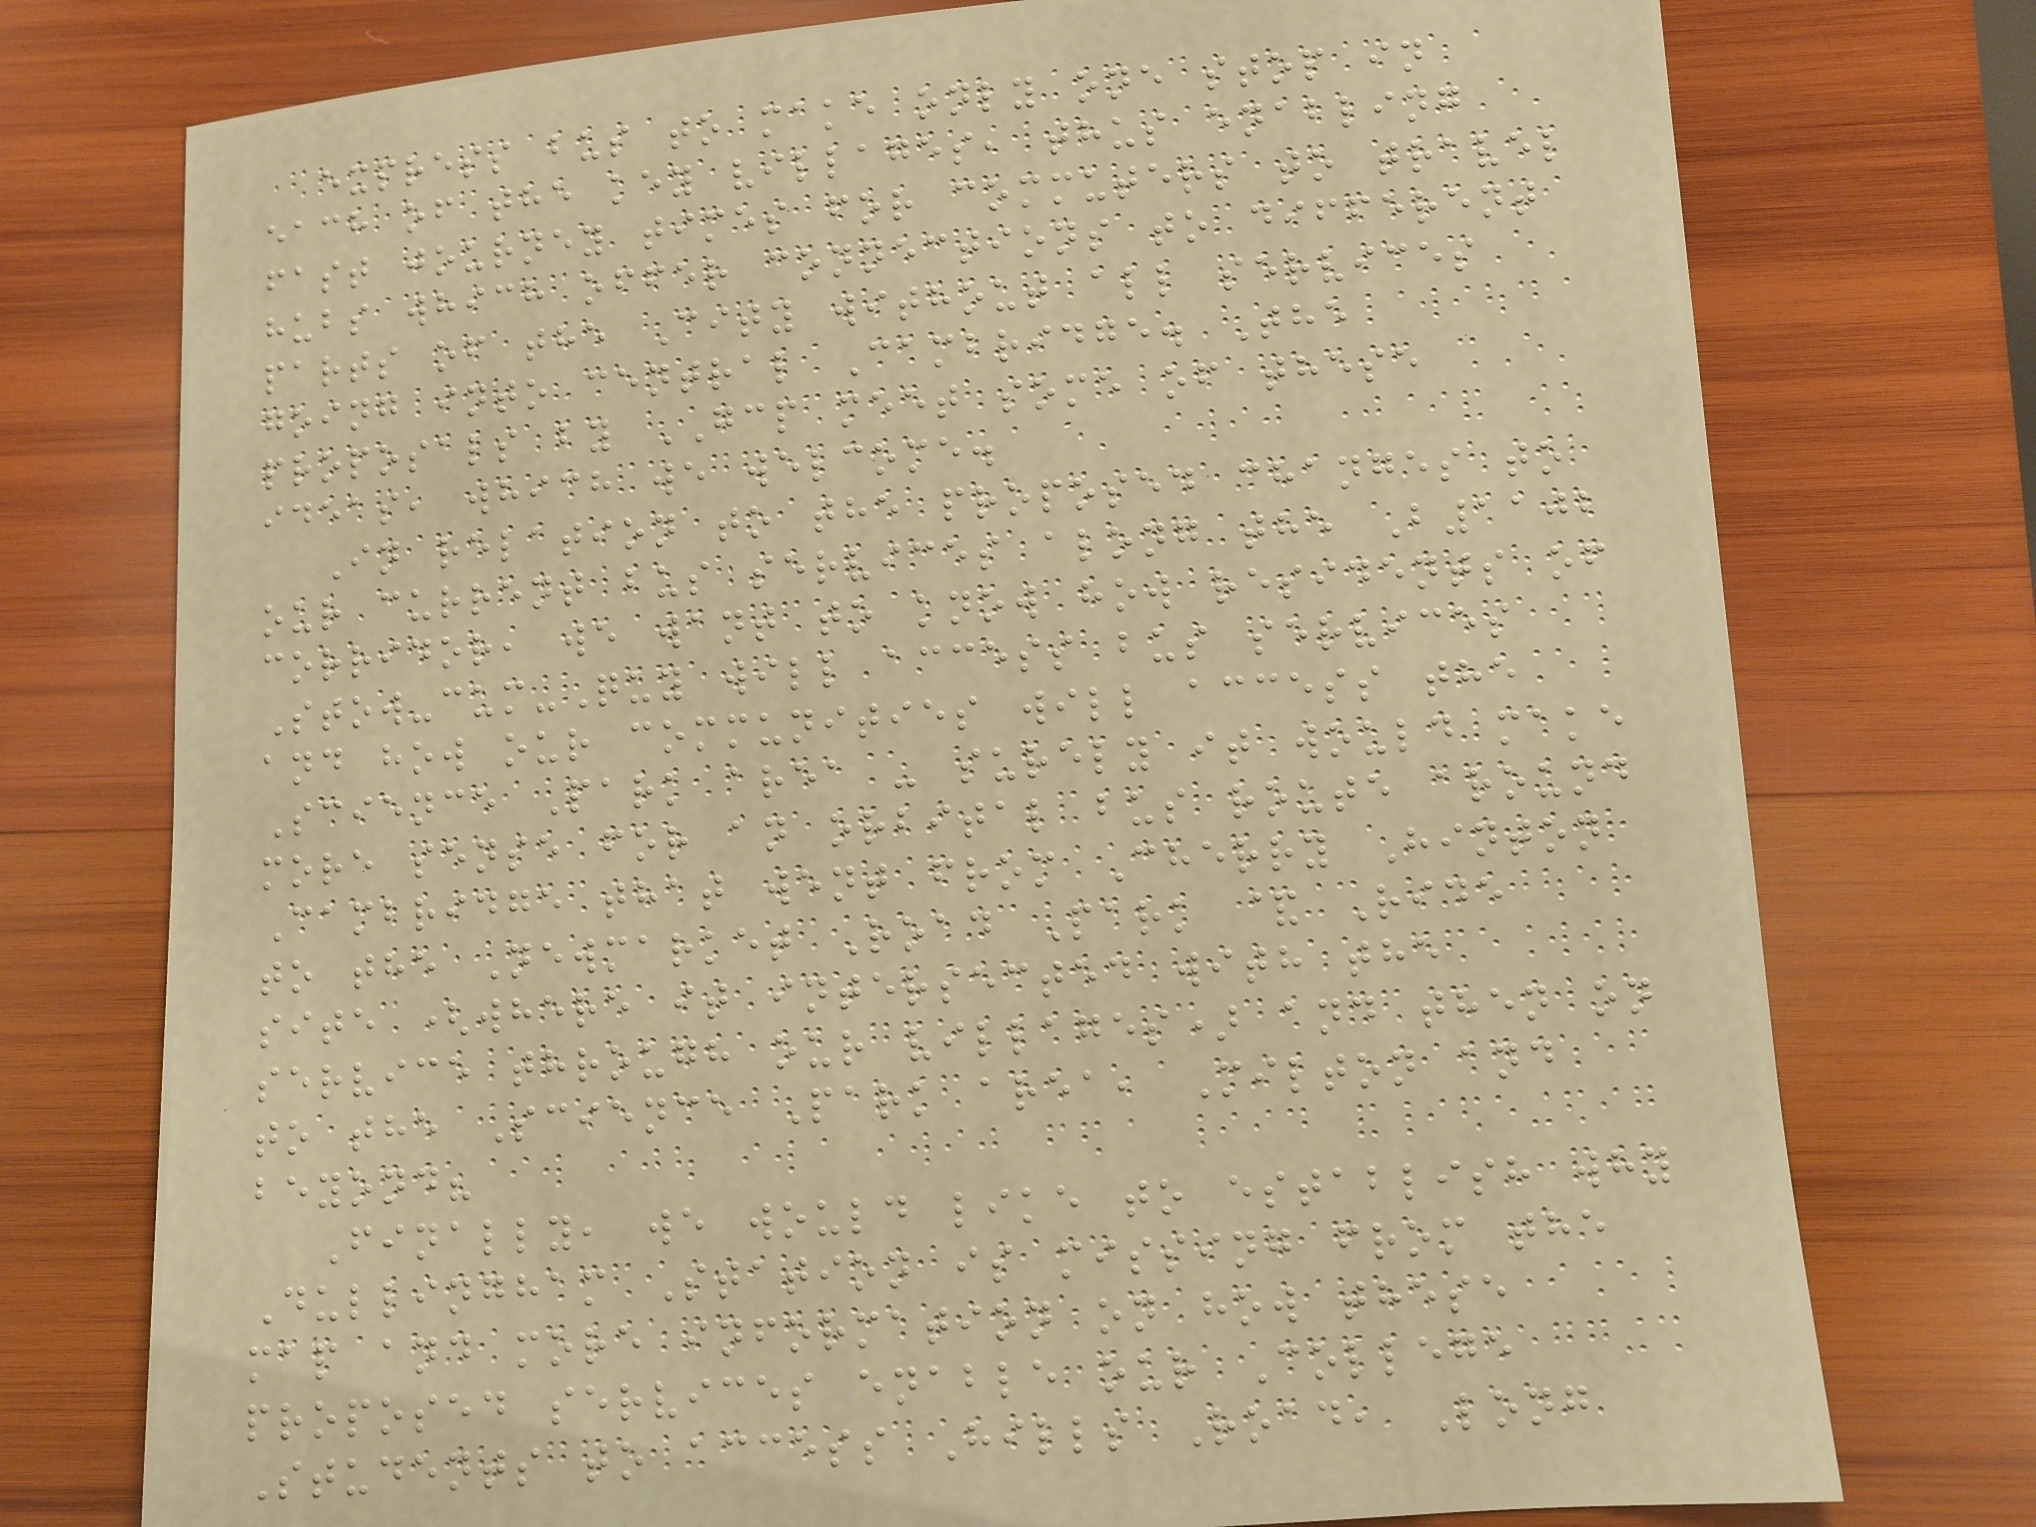express bus to make only one stop in
each of the key villages, thus enabling
fast journey times for commuters to travel
hubs which offer connections to different
parts of the City without all services
going into central Cambridge. The
proposals by GCP meet some of these
ideas, which we welcome.
In relation to the proposed changes to
our current bus services along the B1102
corridor, we want to know how residents of
Stow-cum-Quy will access bus services
and how our communities will access the
Science Park area - surely it would make
more sense for an orbital bus route around
Cambridge that went from Cherry Hinton
to the Newmarket Road Park & Ride
site (where it intersected with the
service through our villages) and then on
to the Science Park area, Milton and
beyond?
Finally, we would like to establish why
Dullingham Station is missing from the
map and more information on how these
proposed services enable our College
Students to access Hills Road, Long
